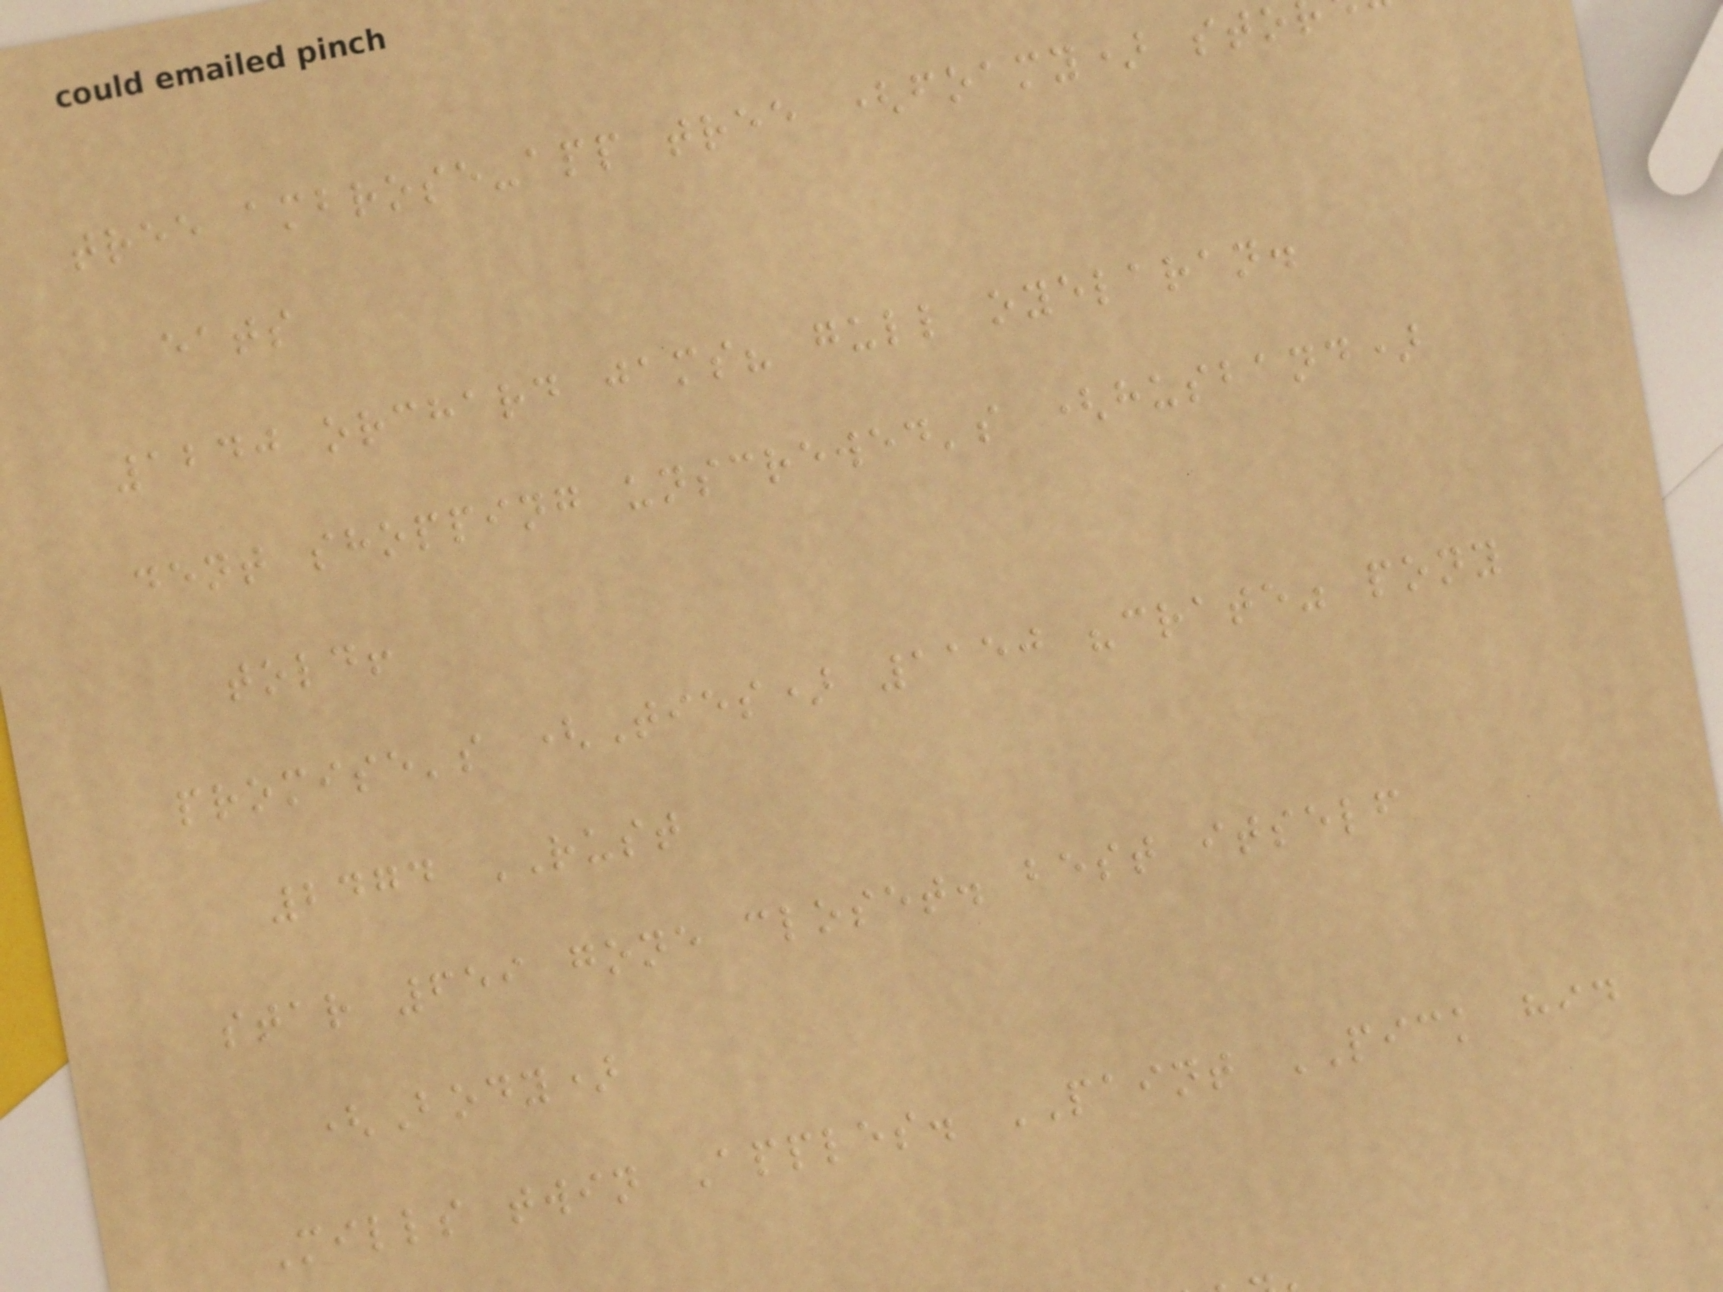tree ambrose-app tree (foamy) sto
eats
1240 orchard jams? gull oyelaran.
dent shopping unscrewed's (husband)
told!
promise's (Ties) 1150 "crate" pony
2474 RUST
star 659 gone closet. best itself
(Body)
Mills twin Apples. PAINT PICK hid
